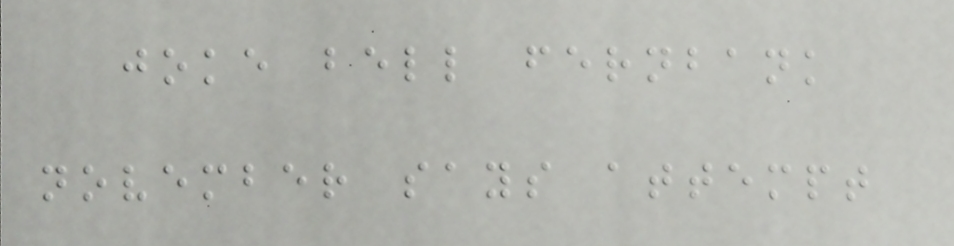joke bell fernbank
november says attempt
